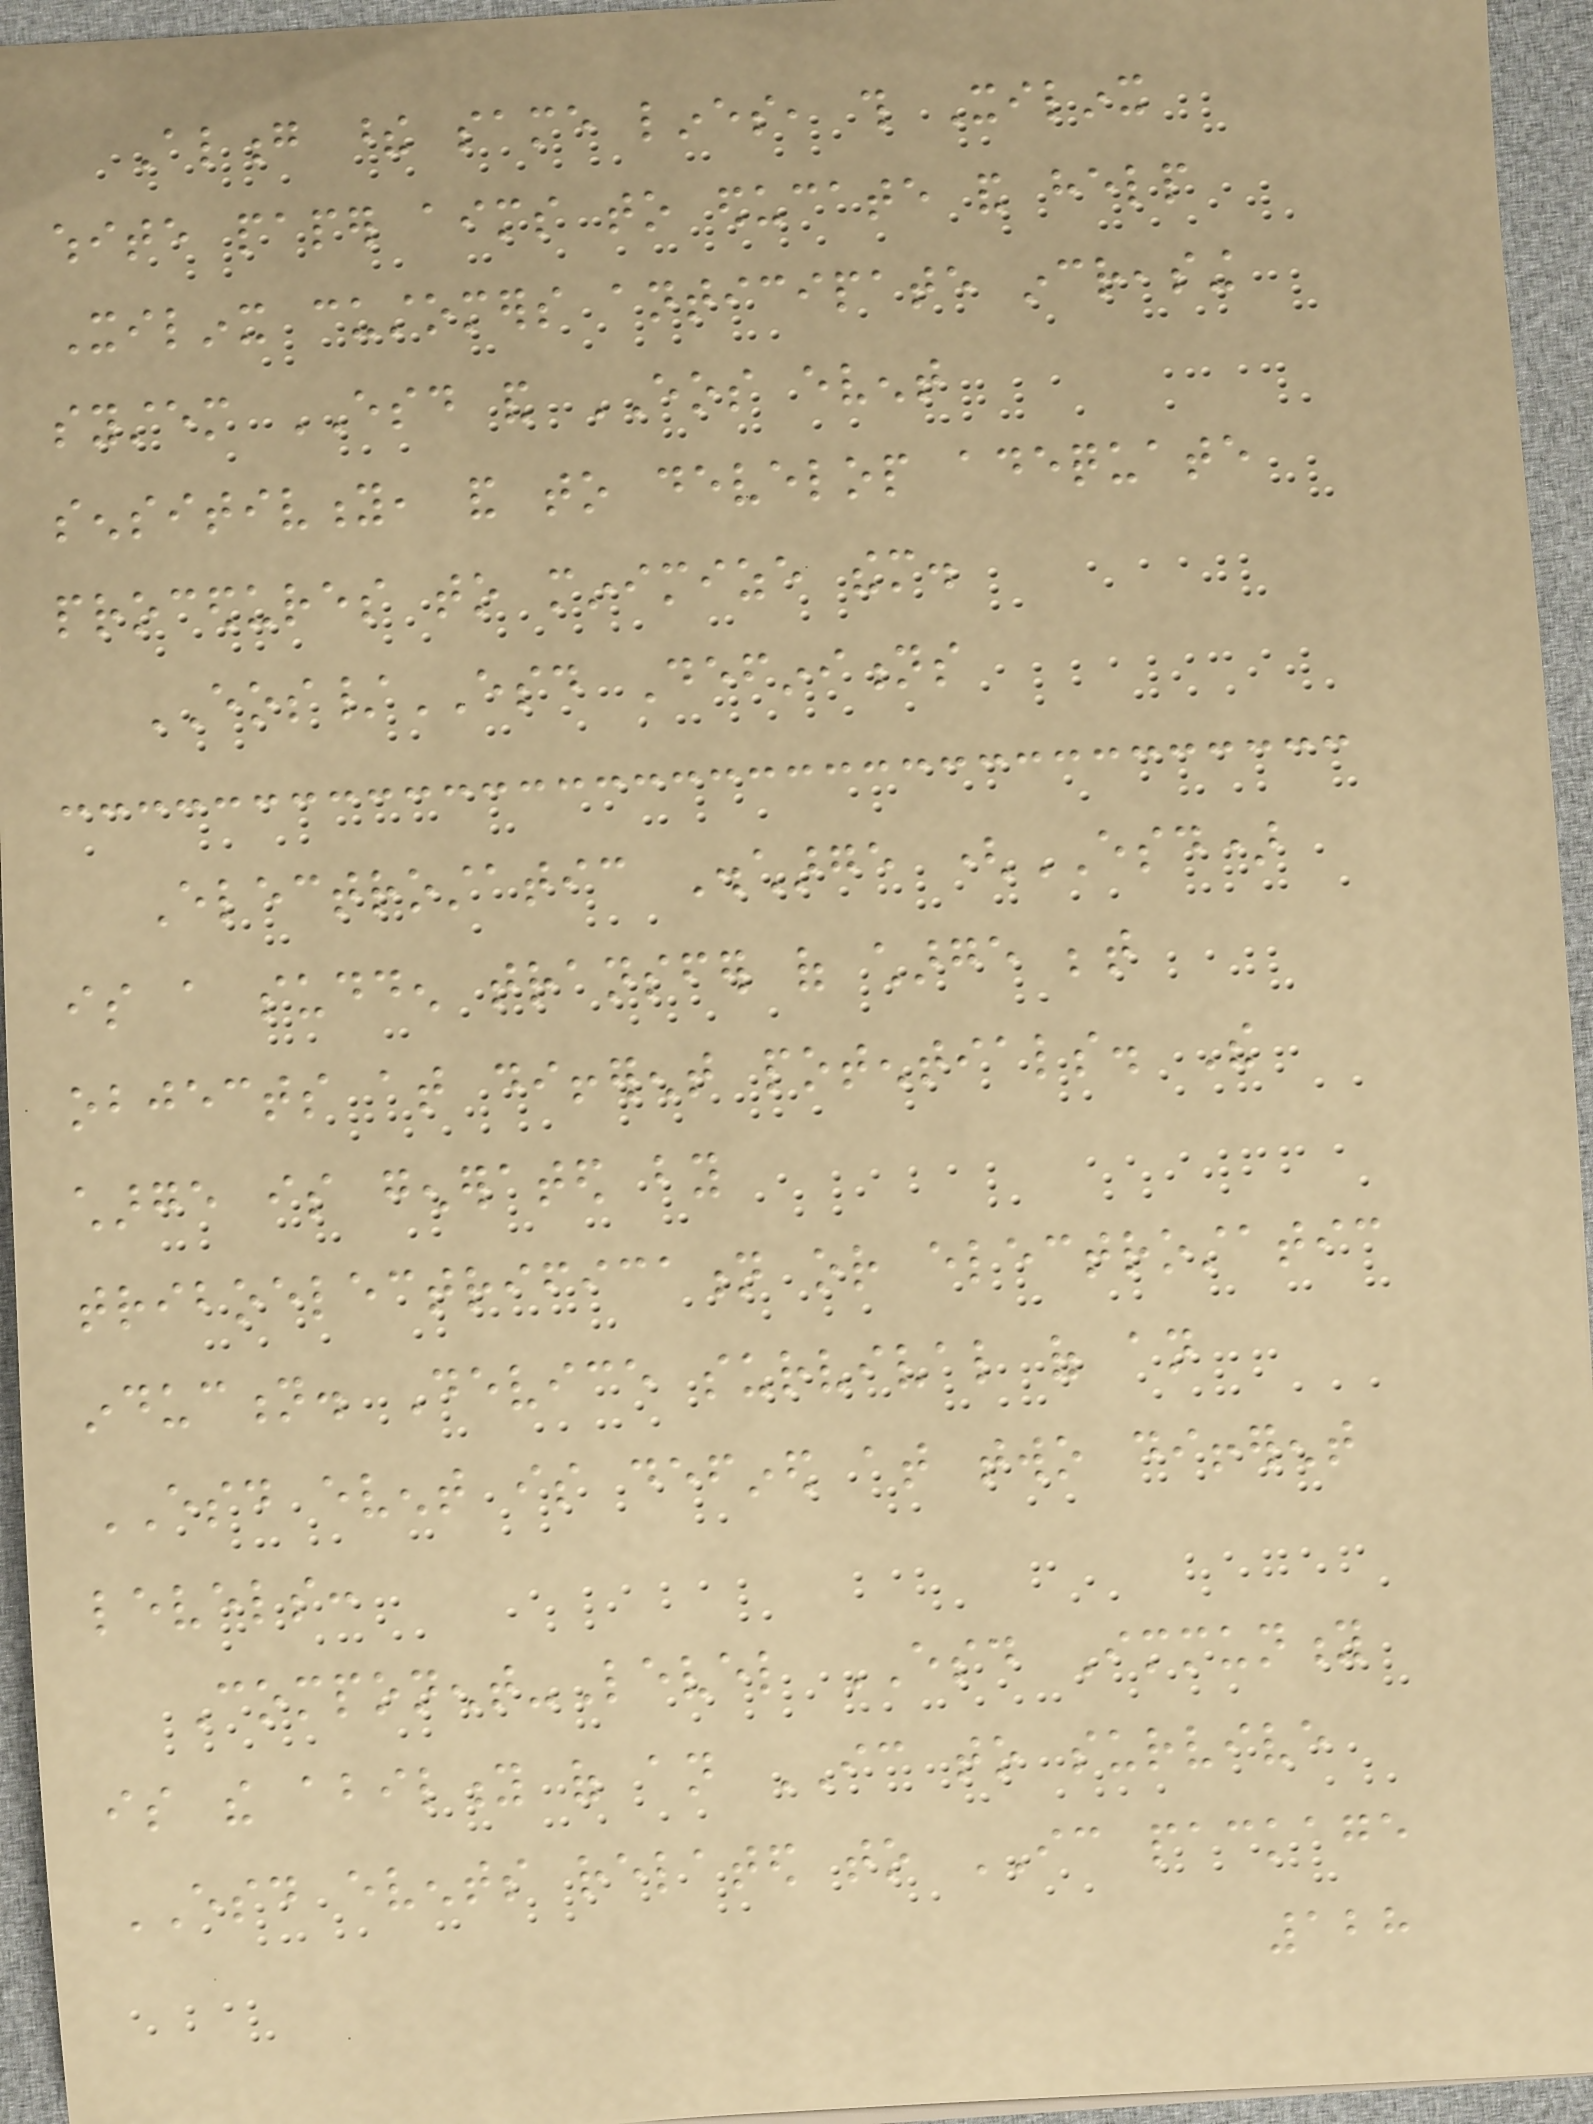Along these same lines, this Xilinx
white paper aims to educate and help
Xilinx customers anticipate increasing
system ESD and EOS event
sensitivity, and to develop adequate
procedures to minimize them.
EOS/ESD Definitions
Electrostatic Discharge (ESD)
is a sudden transfer of charge between
objects at different potentials. The
charge is generated by
triboelectrification or electrostatic
induction. Device survival of an
ESD event is defined at two different
levels:
Component-Level ESD Immunity
is the ability of an IC to survive
ESD events related to IC package
128
